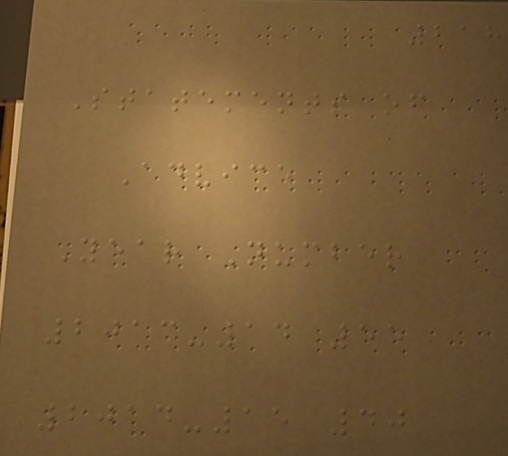218
Statements of
Advice
Year Number
2013-14 55
2014-15 40
